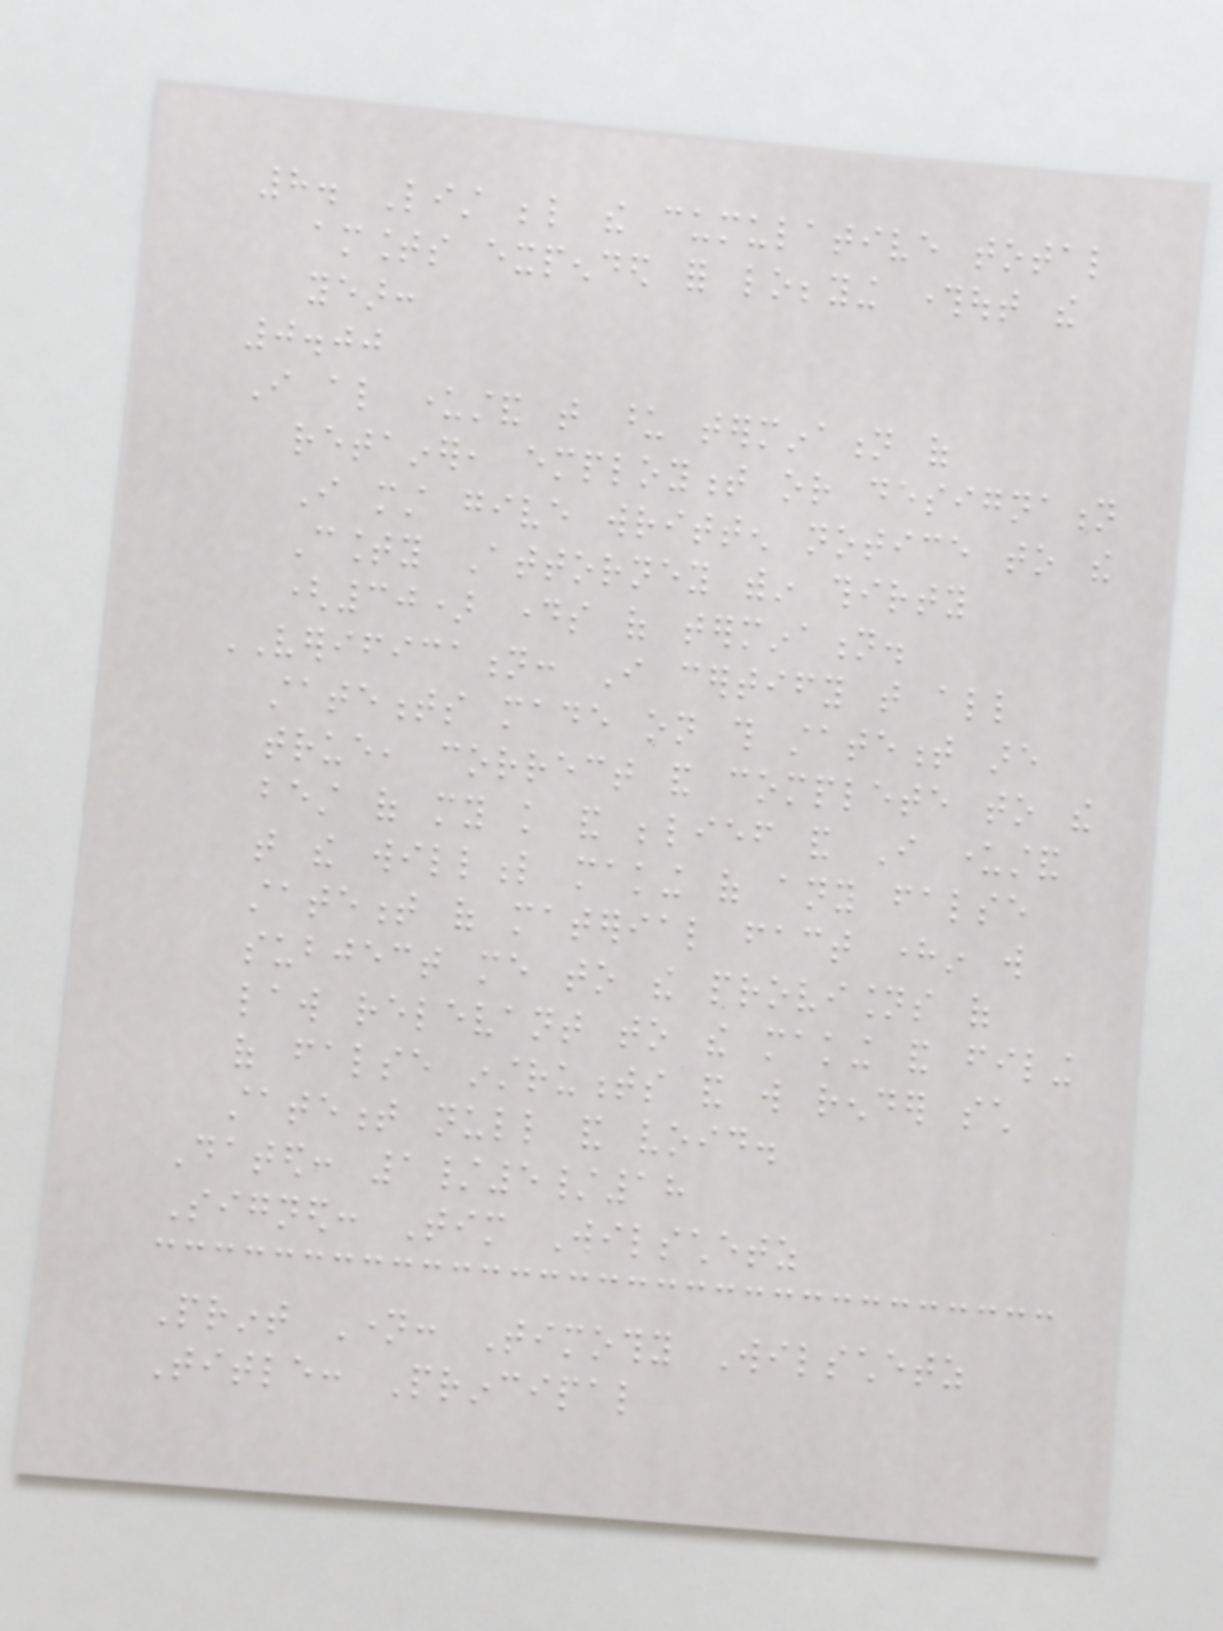8. List below the cumulative total
amounts expended for lobbying throughout the
year:
0.00
I also understand that upon termination of
retainer, employment or designation
I must give written notice to the
County Attorney within thirty
(30) days of termination.
VERIFICATION: I certify that all
statements made on this statement are
true, correct and complete to the
best of my knowledge and belief and I understand
that the willful making of any false
statement of material fact herein will
subject me to the provisions of
law relevant to the making and filing
of false instruments and will render such
statement null and void.
Dated: 1/5/18
Signed: Tim Wilschetz
Print Name: Timothy Wilschetz
Title: Principal
